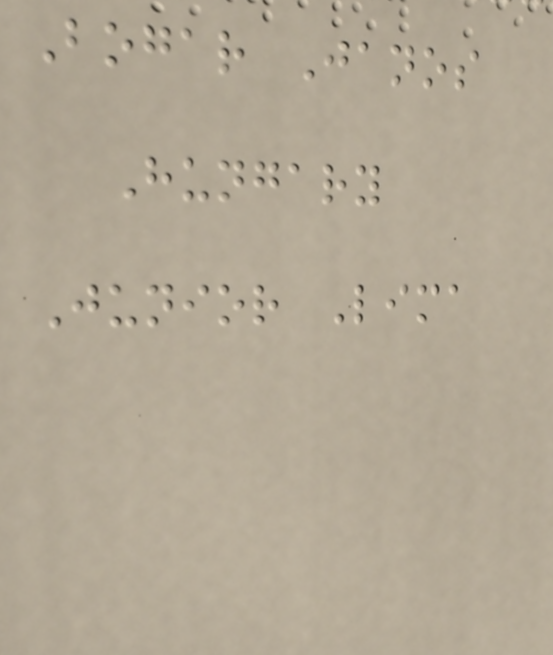Bogar Janos
Hungary
Junior Lima
